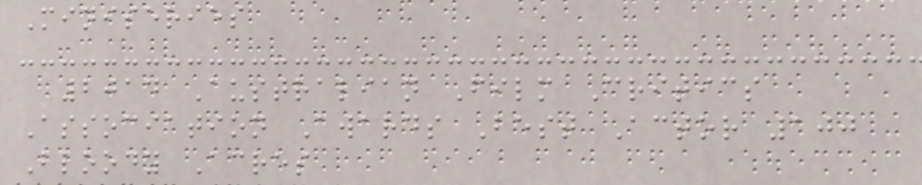Miniseries
2014 Australian Film Critics
Association Awards Best Actor 100
Bloody Acres
